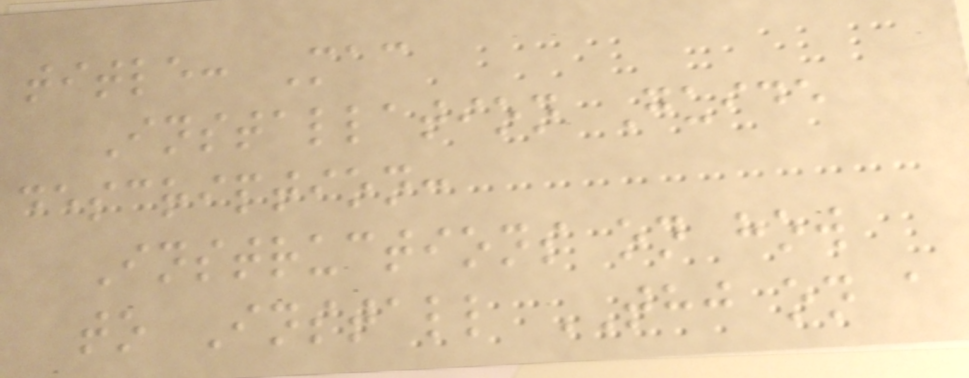title: Mac
Installation Guide
description:
Instructions on how
to Install THJ on a
